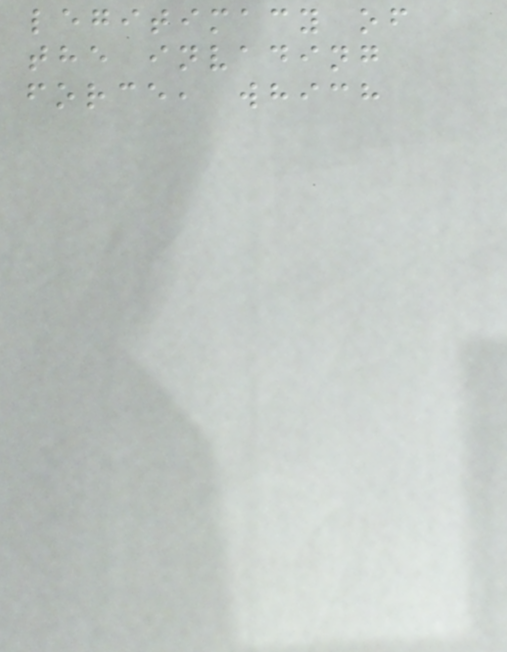legitimacy of
the invading
force, which
